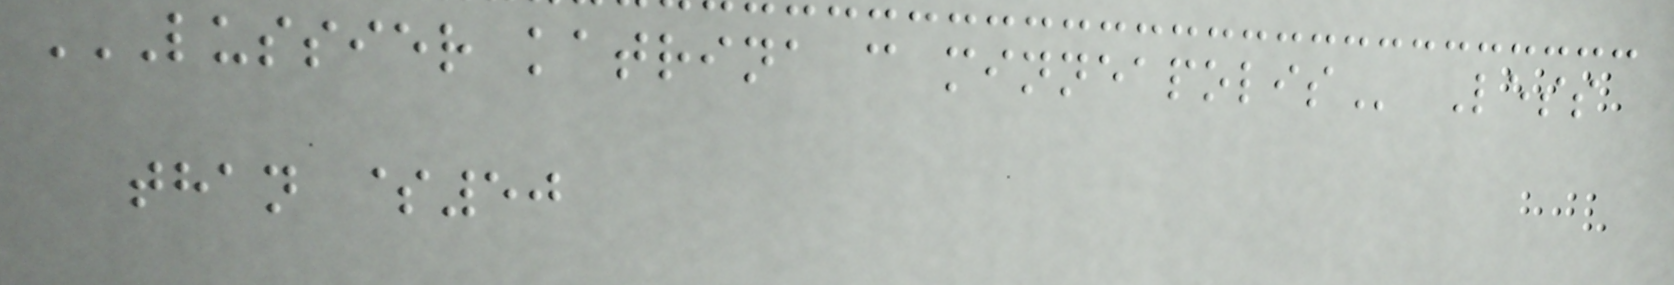LUSSIER KATRINA C MINNEAPOLIS Less
than $50
